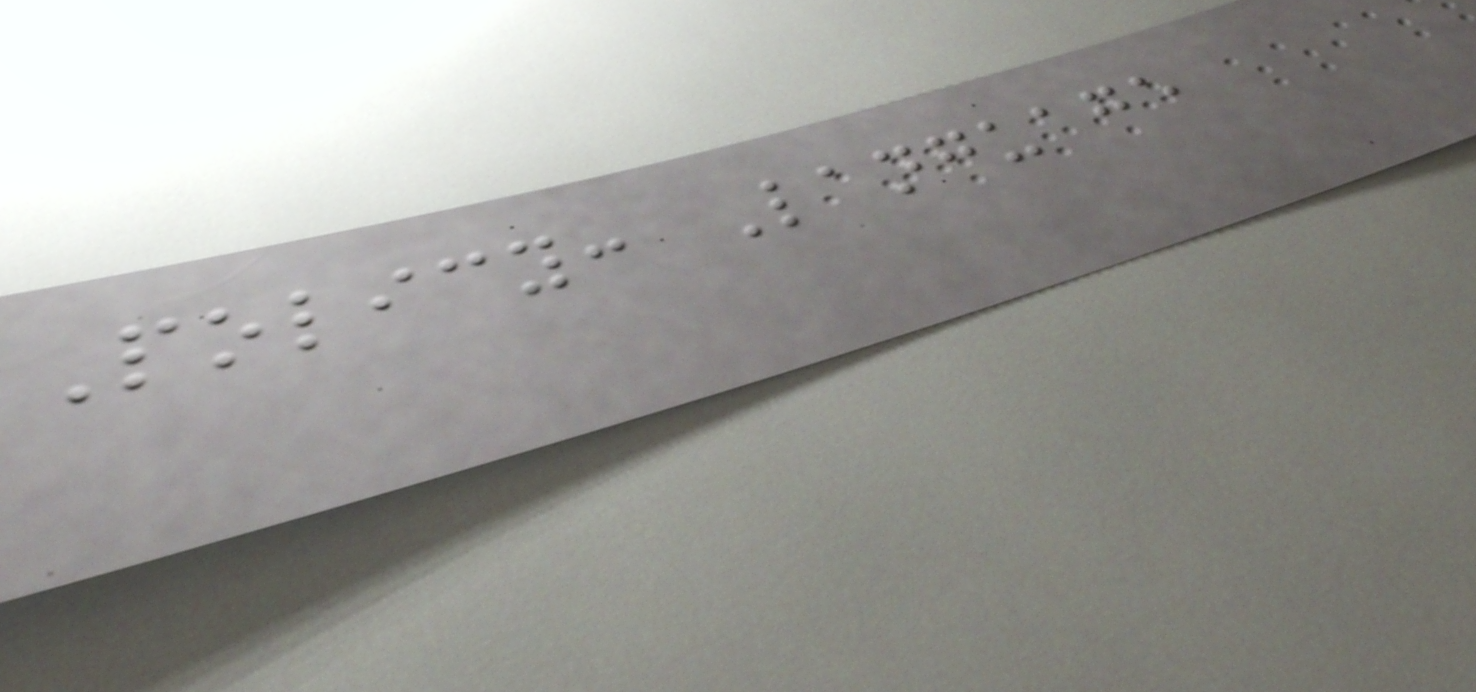Policy: Language
